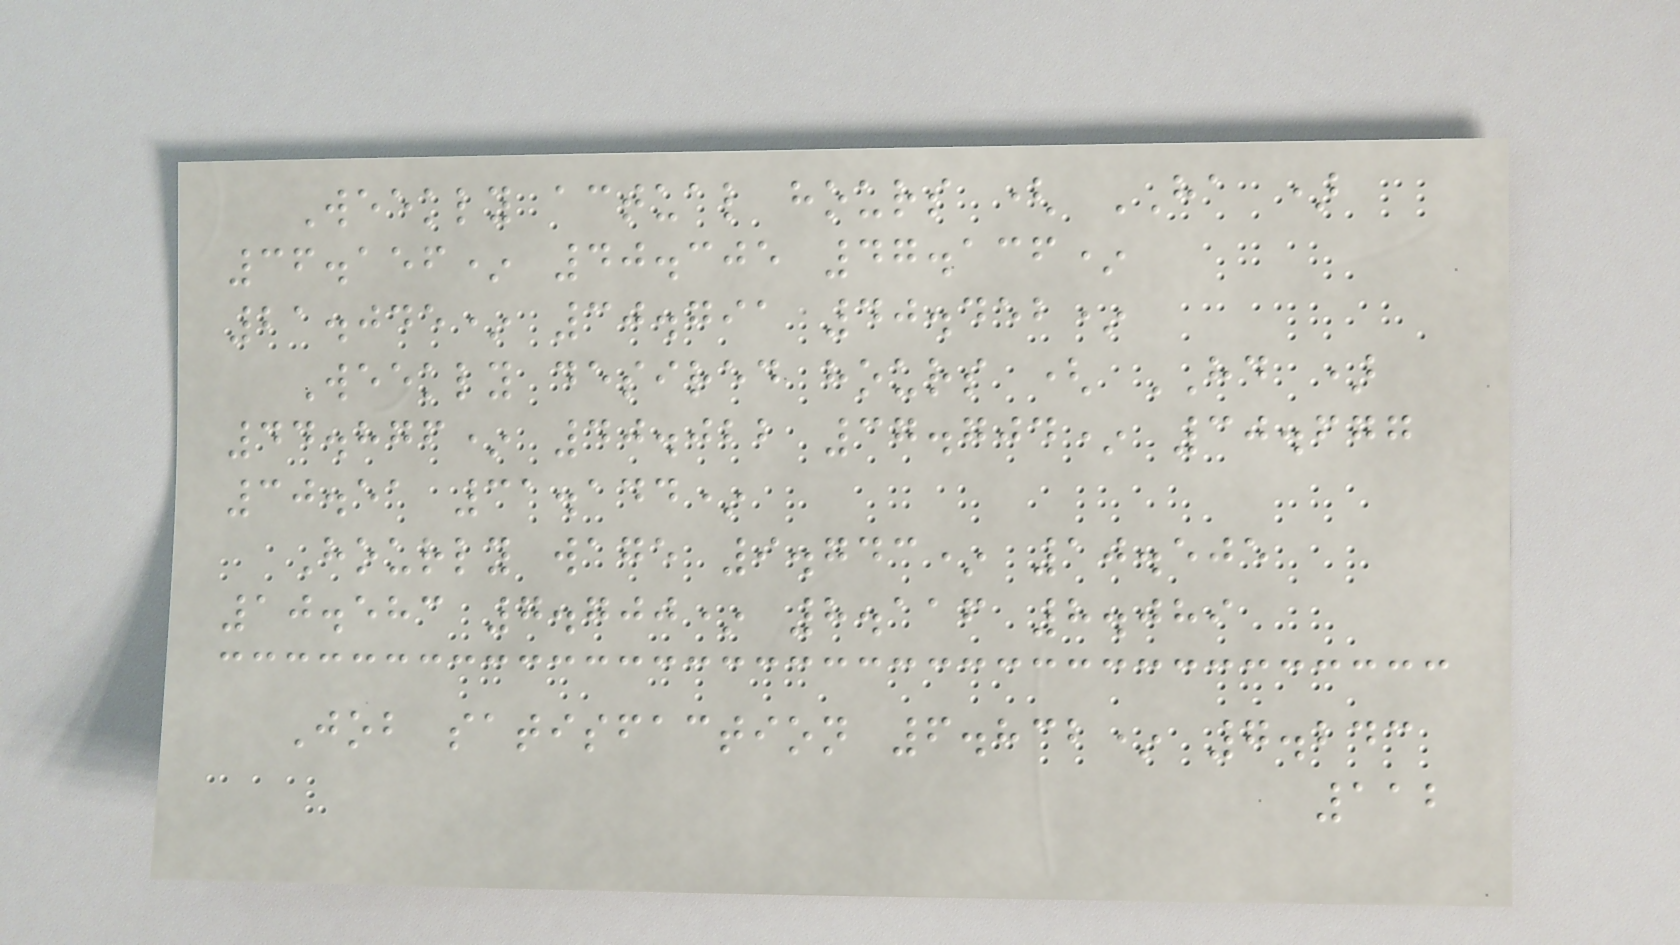Weekly actual hours ( HA )
36.156* 40.305 47.136*
21.045* 30.791 40.452*
Weekly desired hours ( HD )
44.876* 40.022 37.704* 30.677
30.51 31.144*
Hourly wage 9.743* 10.505
10.583 7.700* 8.116 8.089
Job satisfaction 6.832* 7.243
112
